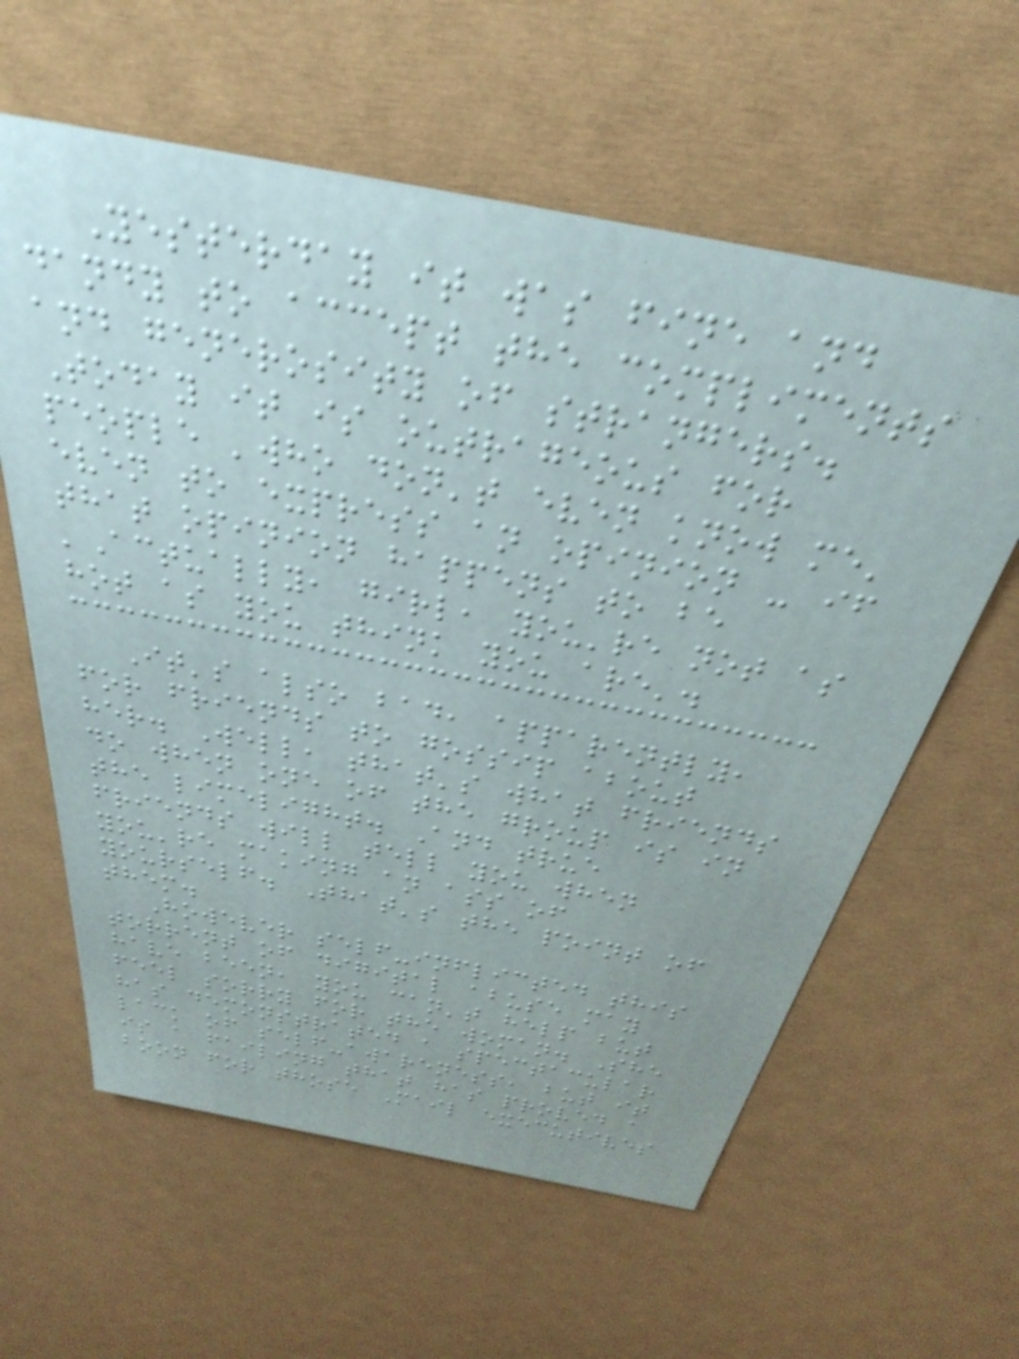Yesterday it was fine and
dandy to accept the compliments
and generosity of strangers.
Today it is outrageous for
people 'who don't even know me'
even to express an opinion - if
that opinion happens to be
'Actually, girl, you're not as
hot as you think you are'.
It's also bad, apparently,
for friends to gossip about
her. Well, that's what friends
do when one of the group is in
the limelight. And true
friends will tell you when
you're making an ass of
yourself. That's the point of
them.
However self-inflicted this
torrent of digital abuse may
have been, you can't help but
feel sorry for the woman. She
has demonstrated a spectacular
lack of self-awareness, but it
is a failing that has proved a
boon for those Mail executives
